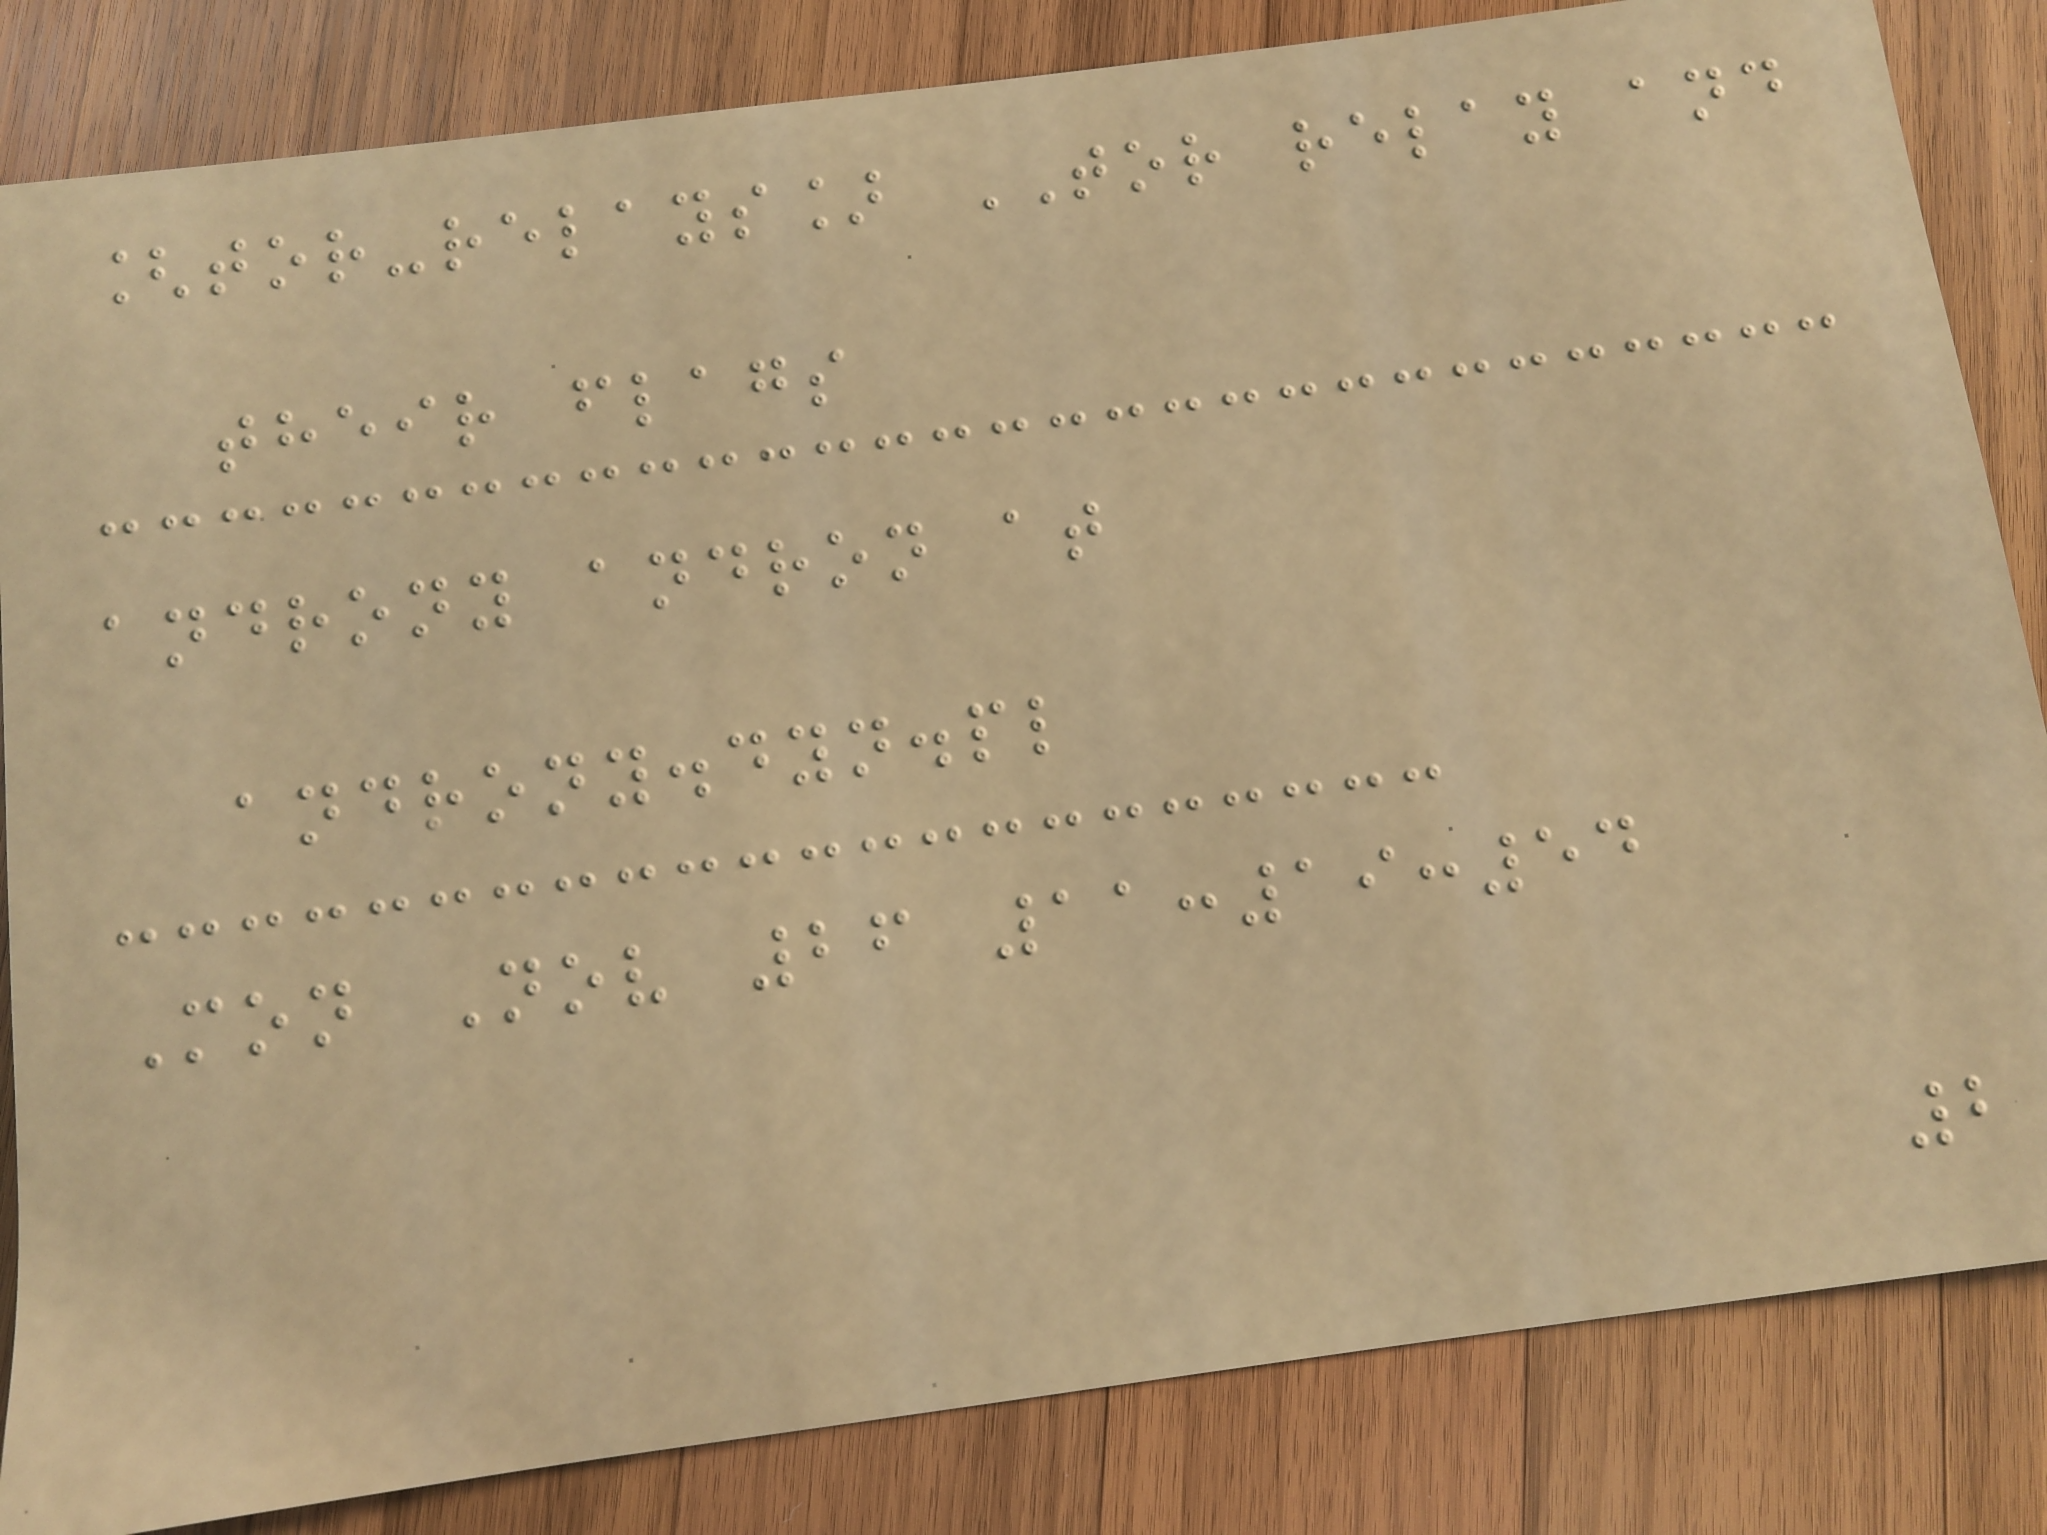[tor-relays] TOR relay and
their flags
androny andron at
androny.dyn.pl
Mon Nov 26 11:19:54
2
